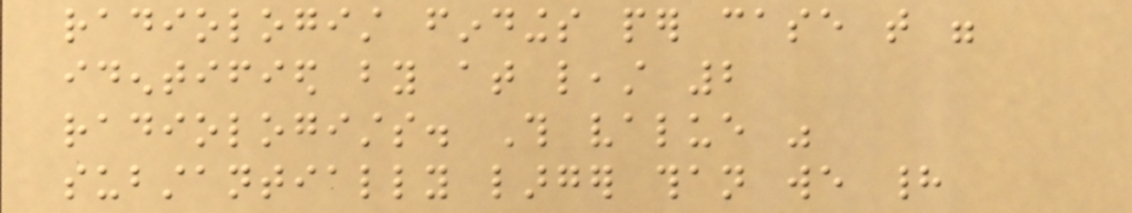radiologist findings per case that were
identified by at least 2
radiologists. This value was
substantially larger than we had
